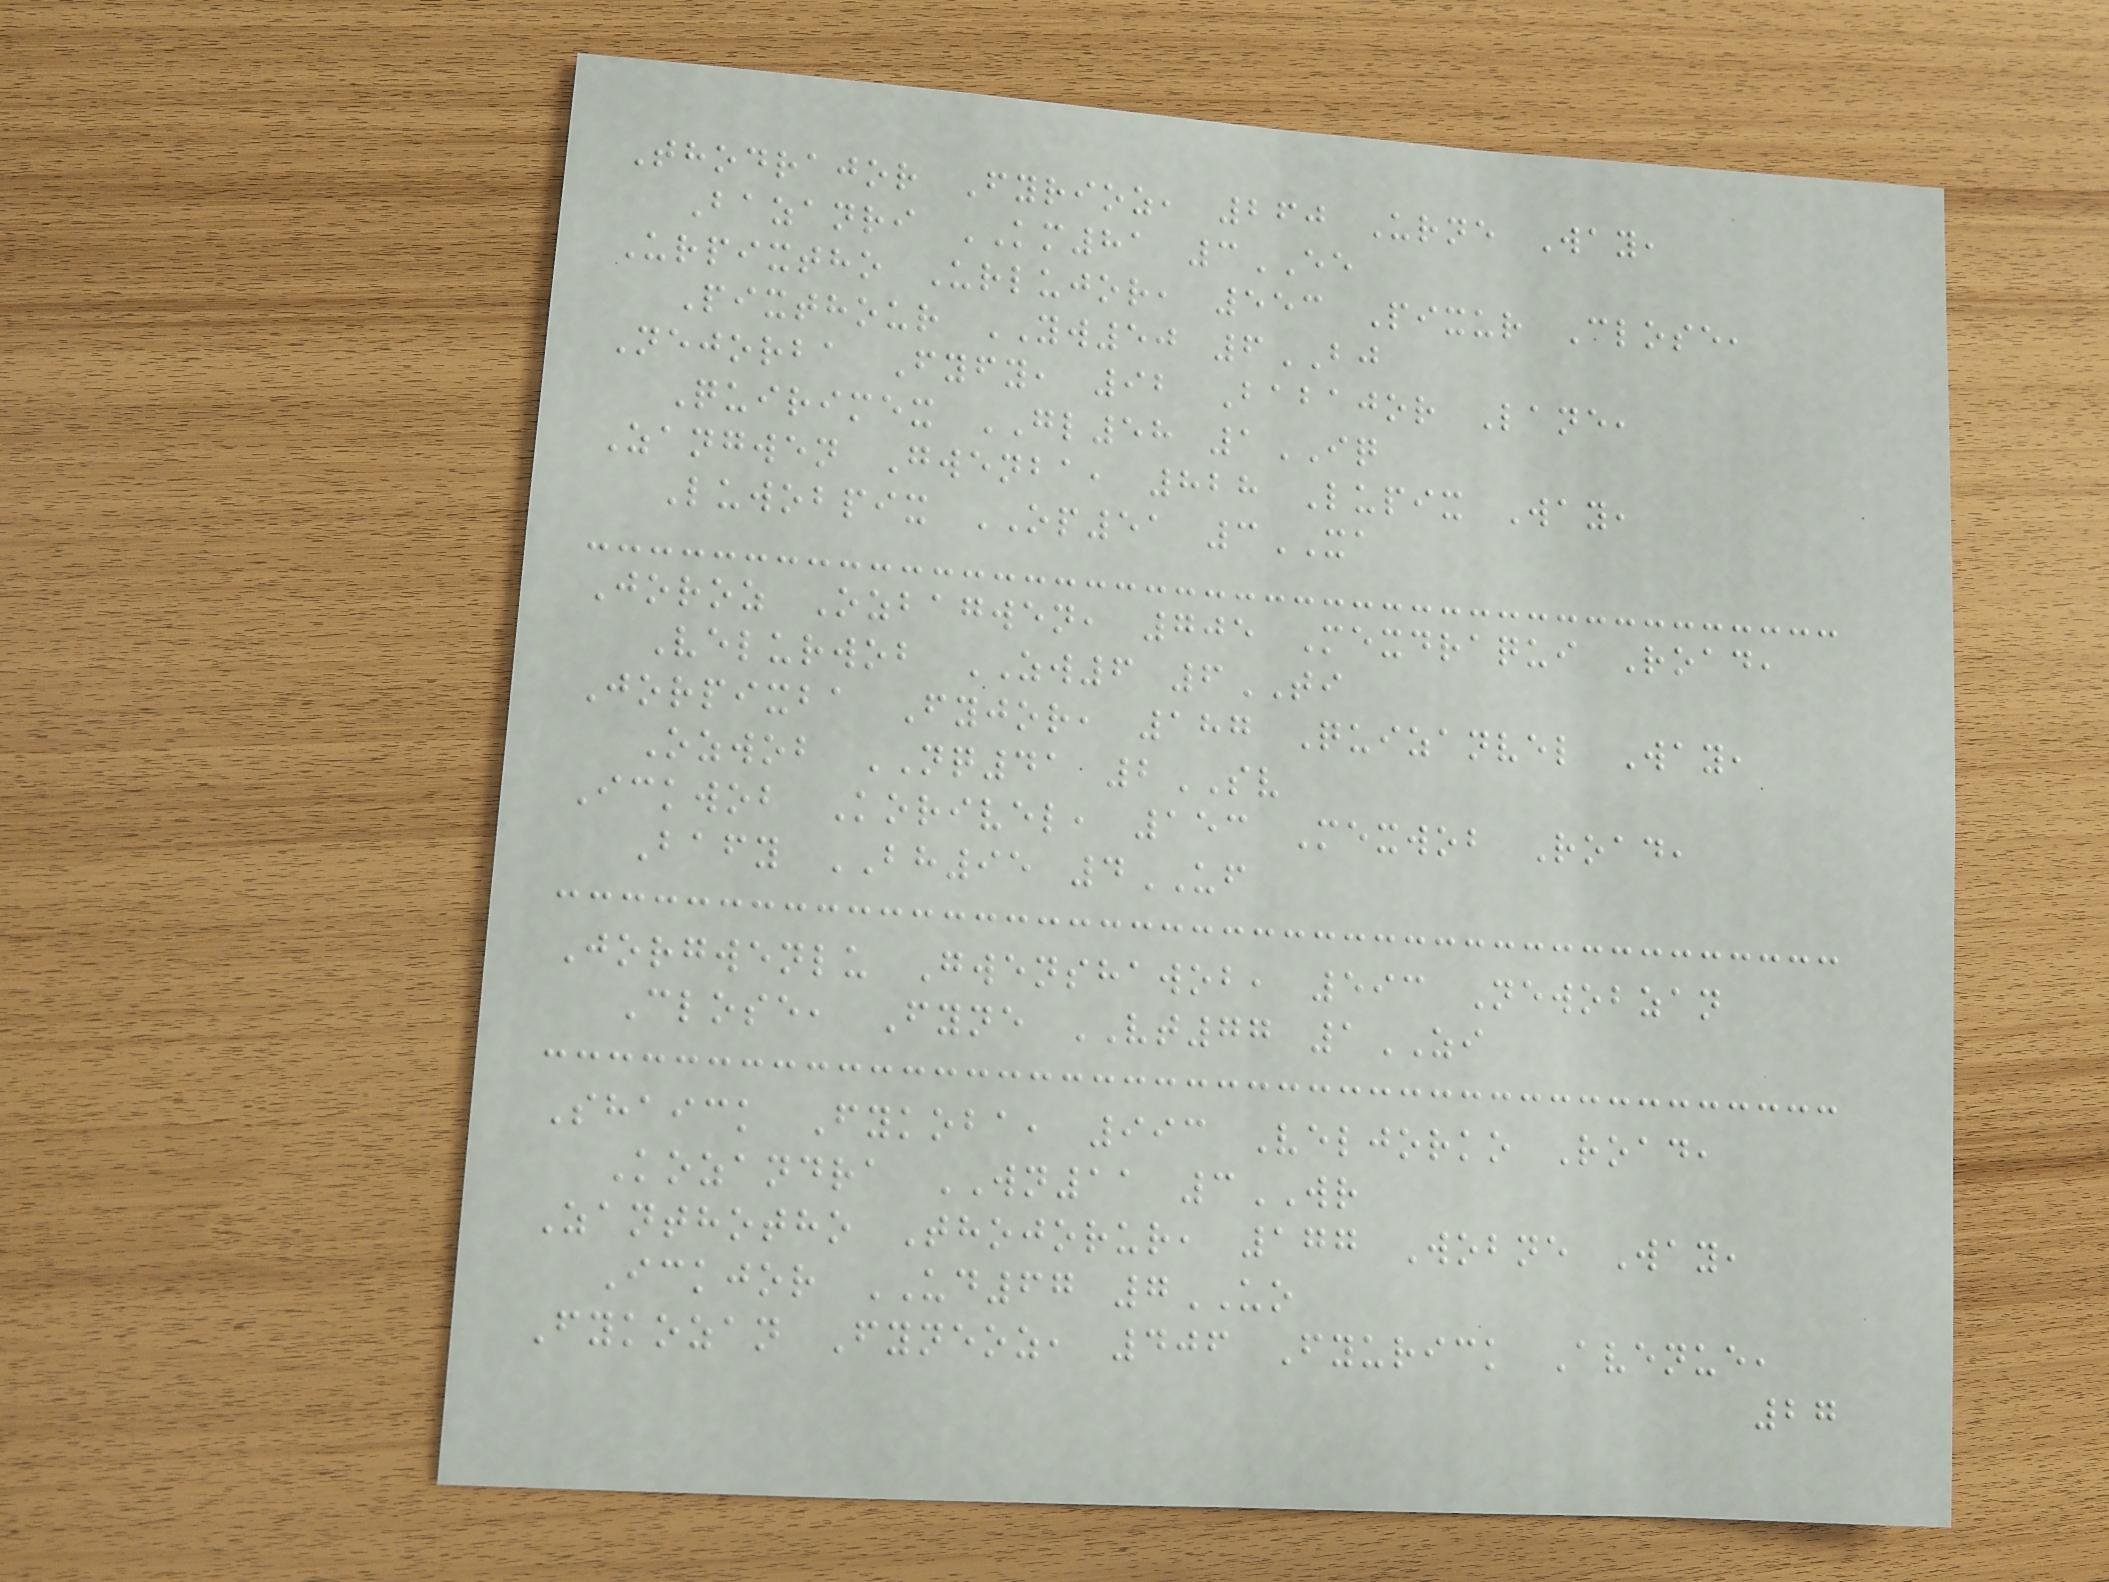Thodrajor Fyrioz, 260 Urne Way,
Bazanri KM81 3EE
Urpixtho Urlujor, 553 Pixur Close,
Pixthour YW50 6BJ
Nejorba Fyfy, 92 Babajor Lane,
Quirimex GL58 1IQ
Zangwen Gwenba, 828 Lupix Way,
Luwobpix OP51 3XA
Joroz Ozbagwen, 705 Mexdraqui Road,
Velurwob ZW6 6TI
Jorpixba Fyjor, 187 Quizanvel Way,
Ozwob NQ41 2SV
Ickwob Korivel, 153 Mexwob Road,
Bafy BH95 4UF
Jorgwenlu Gwenshawob, 593 Newobzan
Close, Fyne VT77 1ZI
Shaick Fykoba, 993 Veljorko Road,
Kozandra WN11 3WR
Zanthotho Thojorur, 177 Wobne Way,
Ickjor UD67 7UO
Fykozan Fyneoz, 406 Fyurick Avenue,
27
